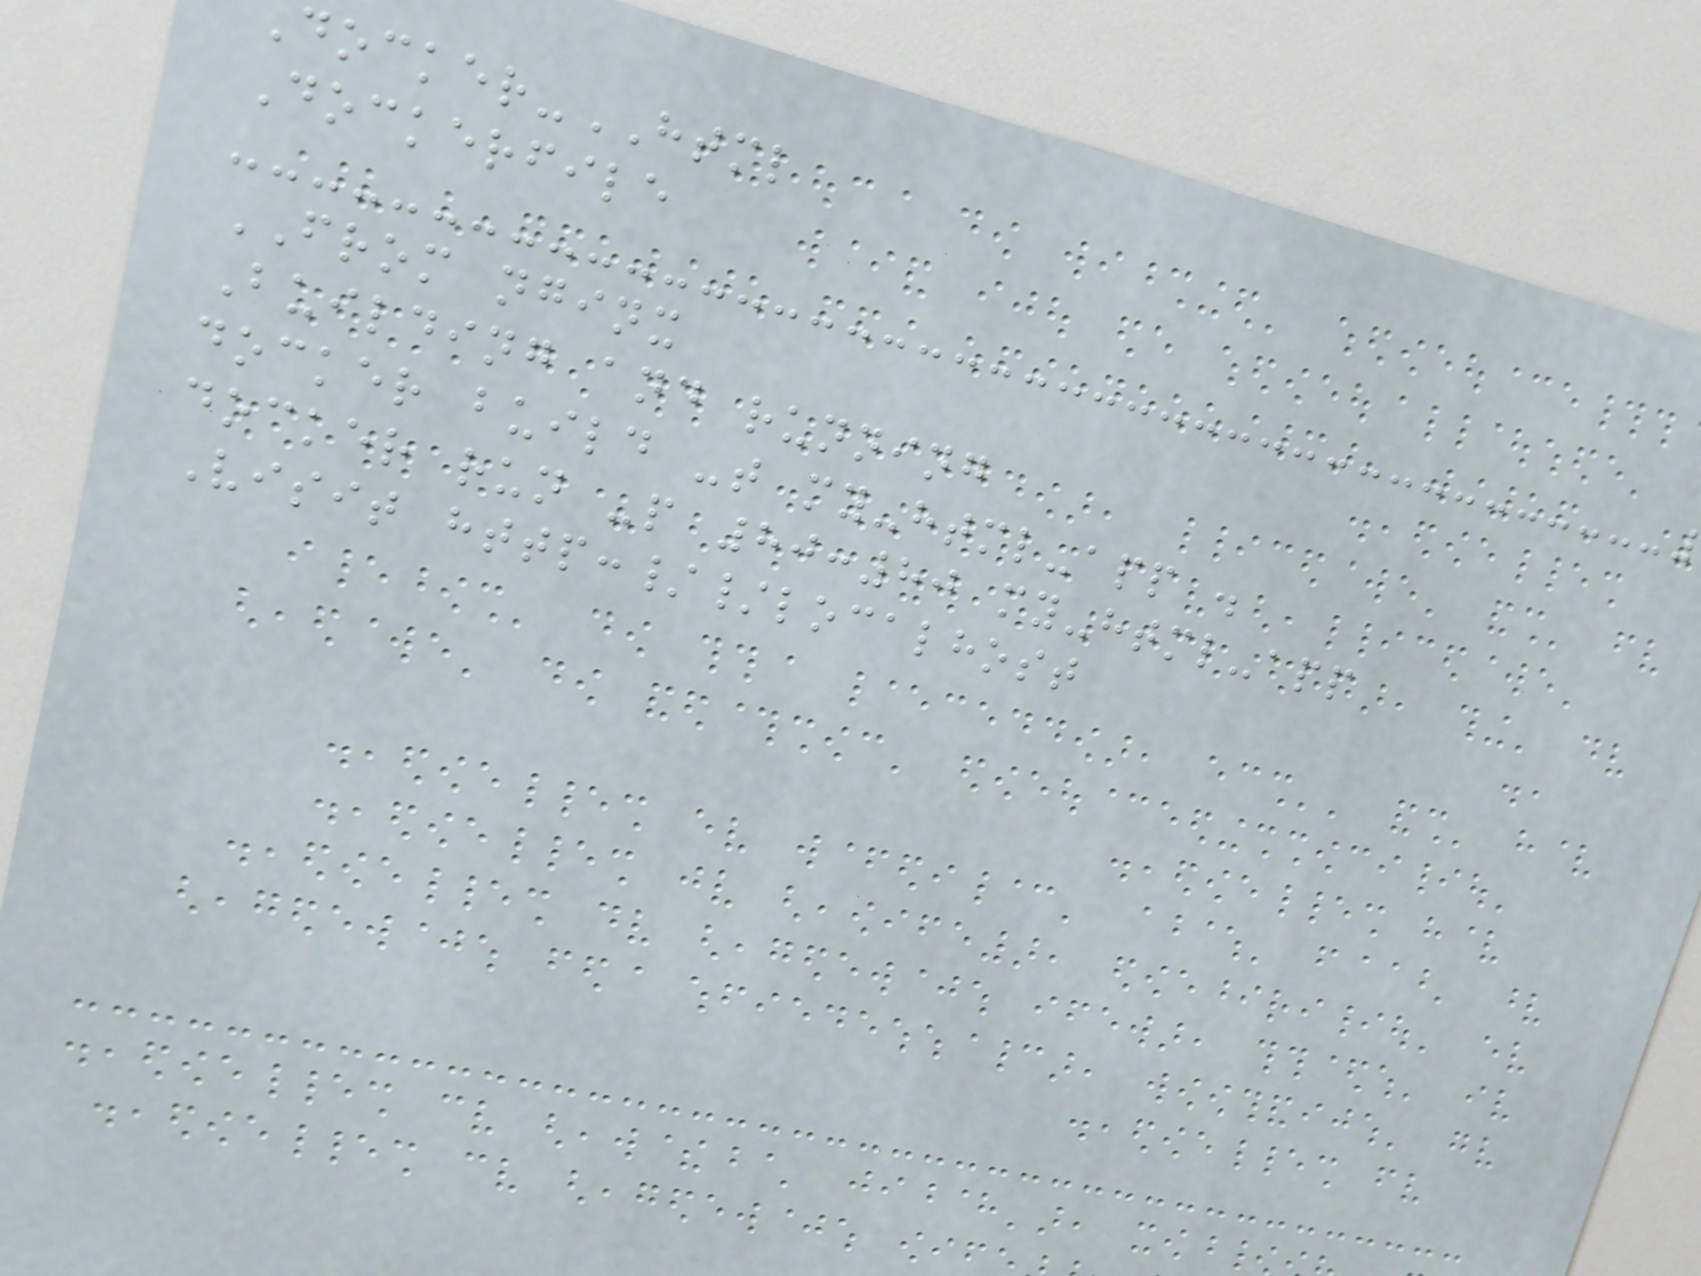ocker-HTML
Dockerfile
FROM nginx
Building and running
docker build -t my-html-app .
docker run -p 80:80 my-html-app
Visit http://localhost
